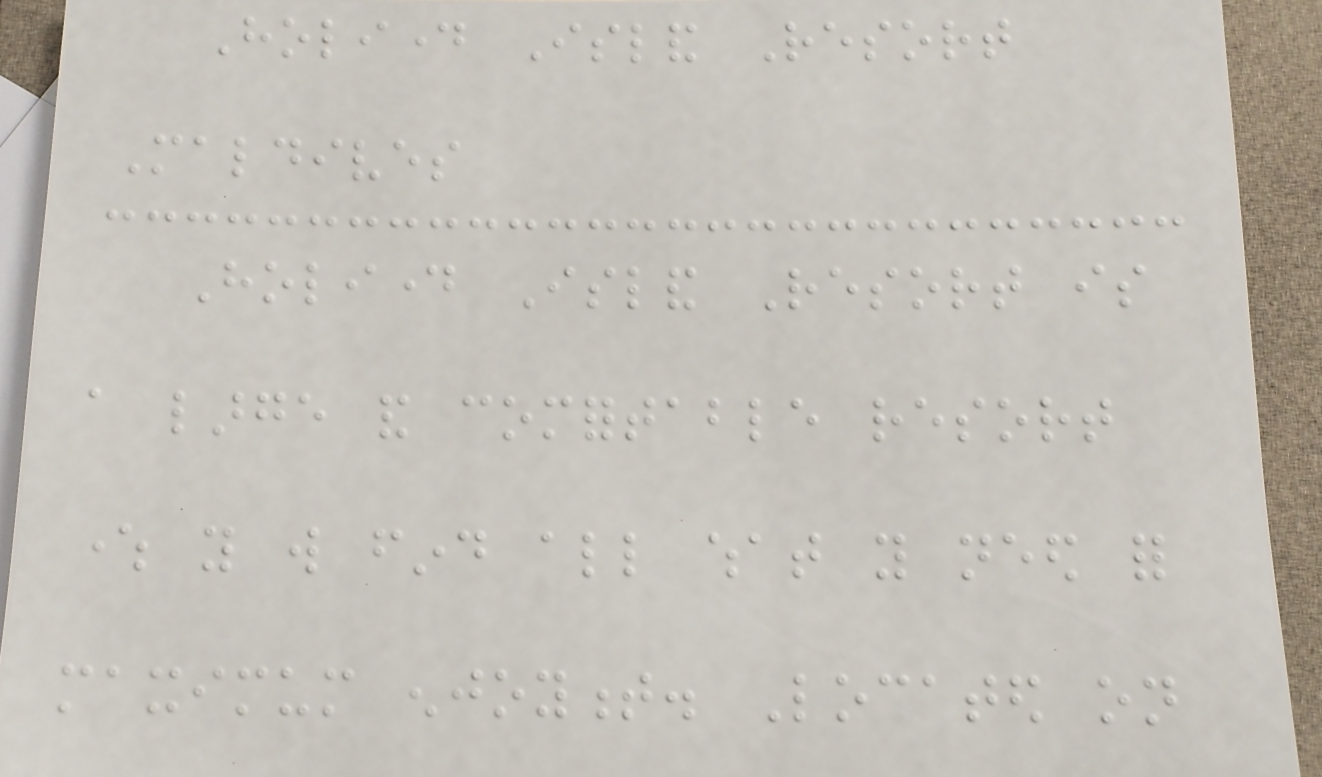Holiday Island Resort
Maldives
Holiday Island Resort is
a large and comfortable resort
where you will find all what you need for
maximum enjoyment. Located on
